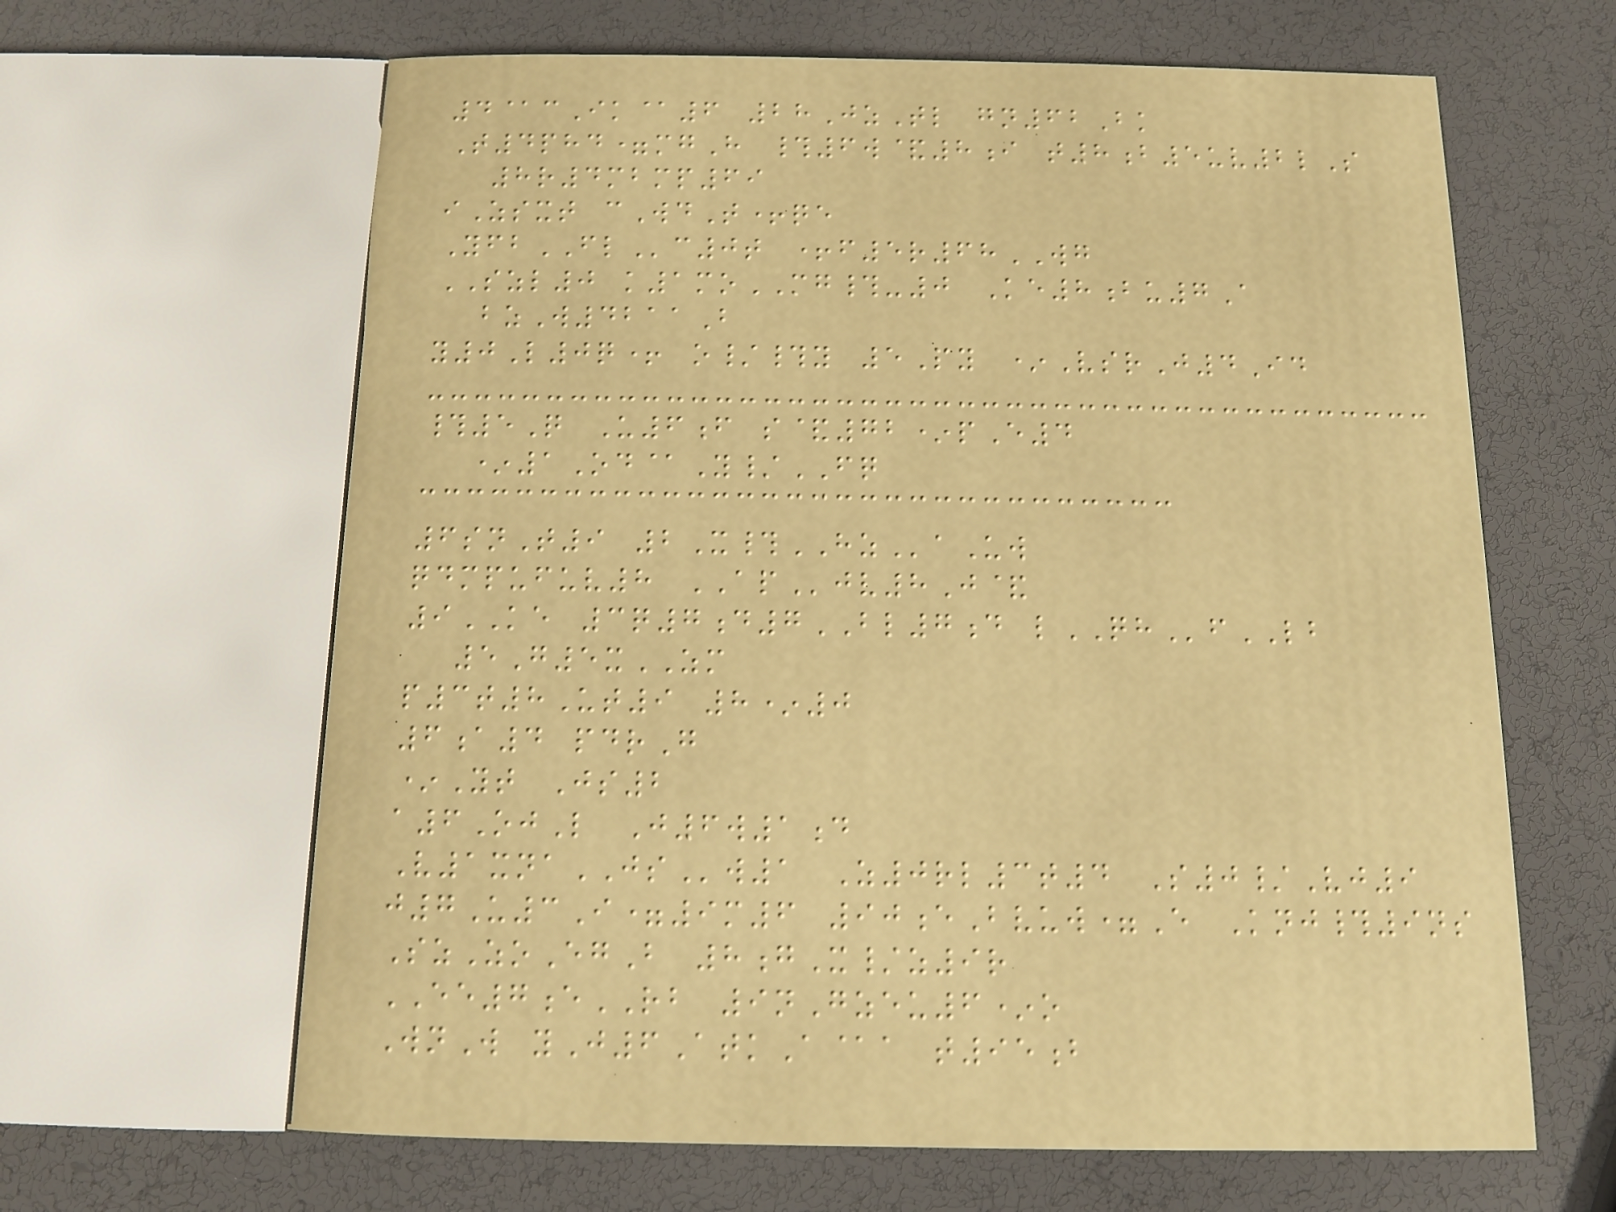4@cIk@6 28JzTl gn62Bk
T4phd=mgH #6w&8i t8b5uv2lS
8r4mbmp69
iZsxt cWdT+qe
YfbFLc0t +f5r68WG
SZL0 k1moMG#-0 Ke8bu7A
bzW4211B
y0L0q+ o/#y 5Py *VsrJ4Id
#5Q U6f s&72*pE4
*1Od@Y/FQ
6snT9 2X#HZaUw
qdmpufuv8 APjv8J&
9KE 3q7d7BL7d lQHfLB
5G5xZM
p3t8Ut9 8*0
6a4 pdrG
*Yt Js2
a6OjL J6w1d
V1xnaJSw1 Z0rl3t4 S0/Vj9
j7U3I=9m6 90eBvuw=E Knj#9ns
SzZoEgB 8gX/z9r
EE7eRB 9nGzeu6*o
WnW yJ6AtkA@a t95b
